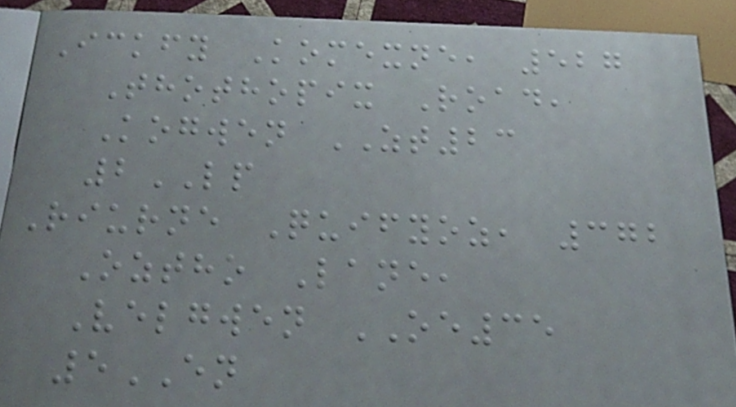Ickfy Komexne, 527
Thothopix Road,
Kogwen ZT23
2LP
Riurne Quifyoz, 372
Oztho Lane,
Velgwen OE35
5EN
